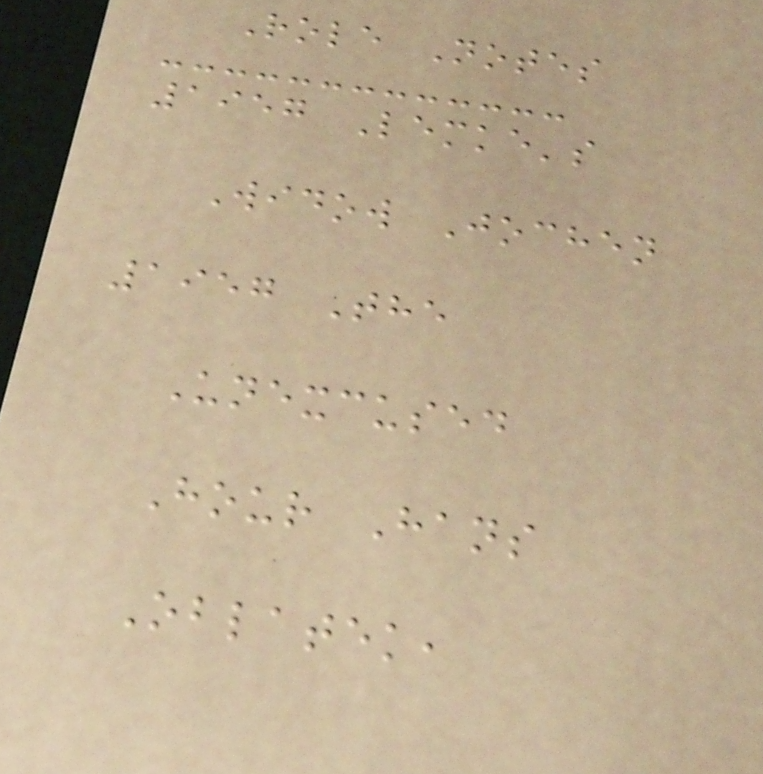Role Notes
1957 Lemke's
Widow Jochen
1957 The
Unexcused
Hour Hans
Oblatek,
